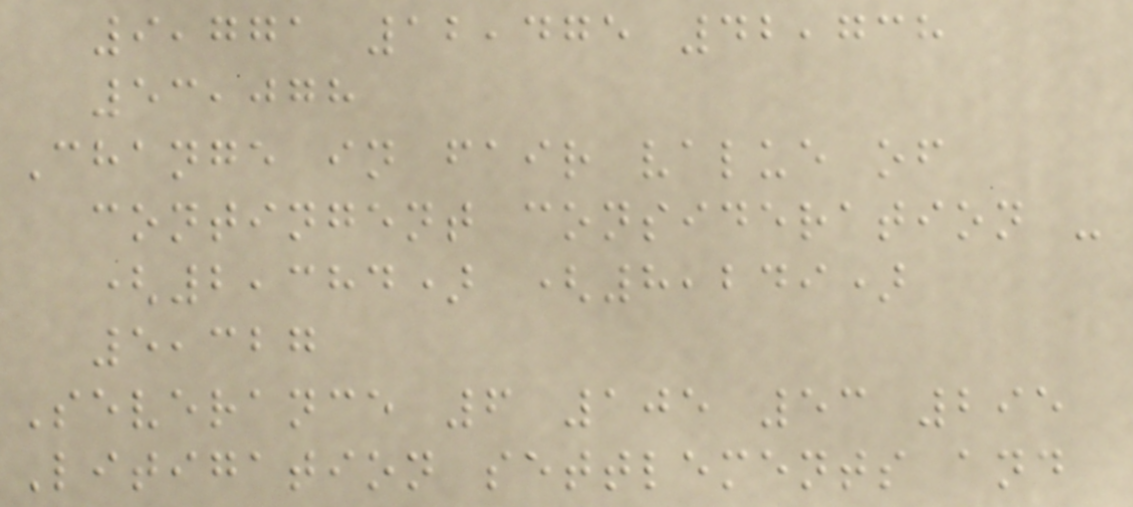9,771 12,475 42,738
53,078
Change in fair value of
contingent consideration -
(2,384) (8,249)
5,327
Severance 6 105 53 295
Litigation settlements and
